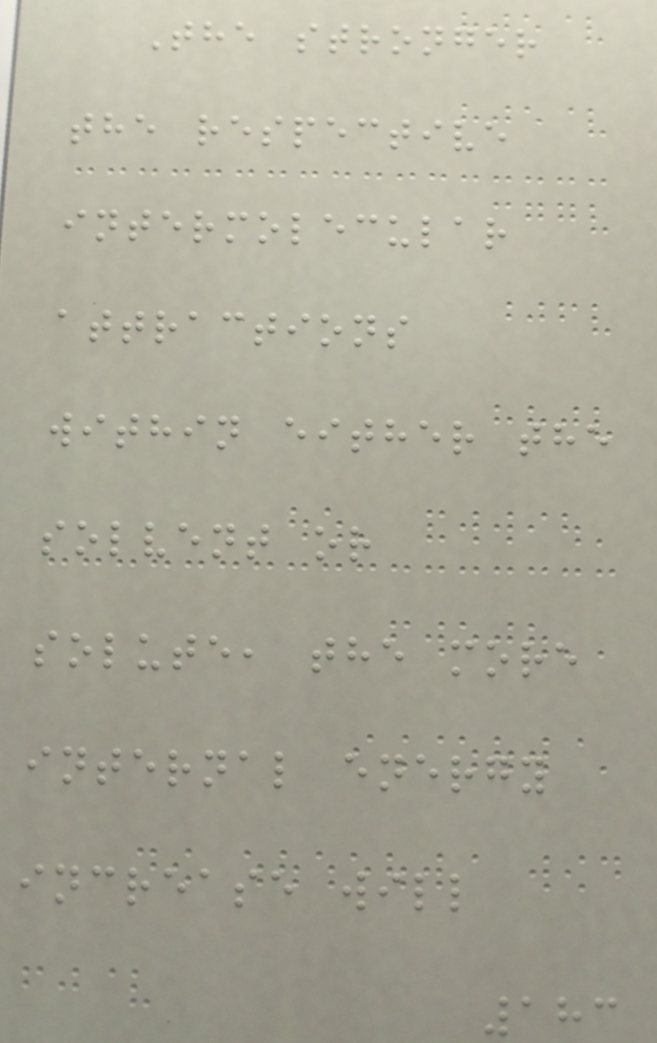The stronger
the respective
intermolecular
attractions
within either the
solvent or
solute, the more
internal energy
increase will
183
